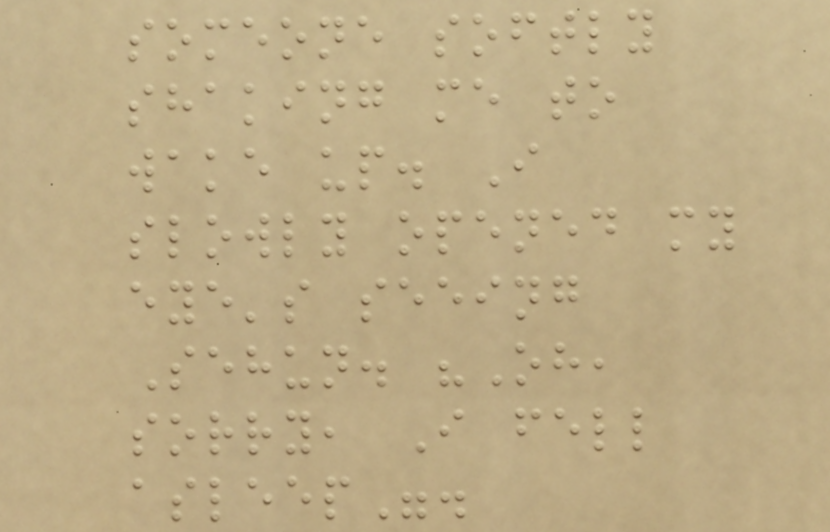someone softly
shaking me to
wake up. I
slowly opened my
eye's seeing
Sehun. "Oh,
sorry, I fell
asleep".
